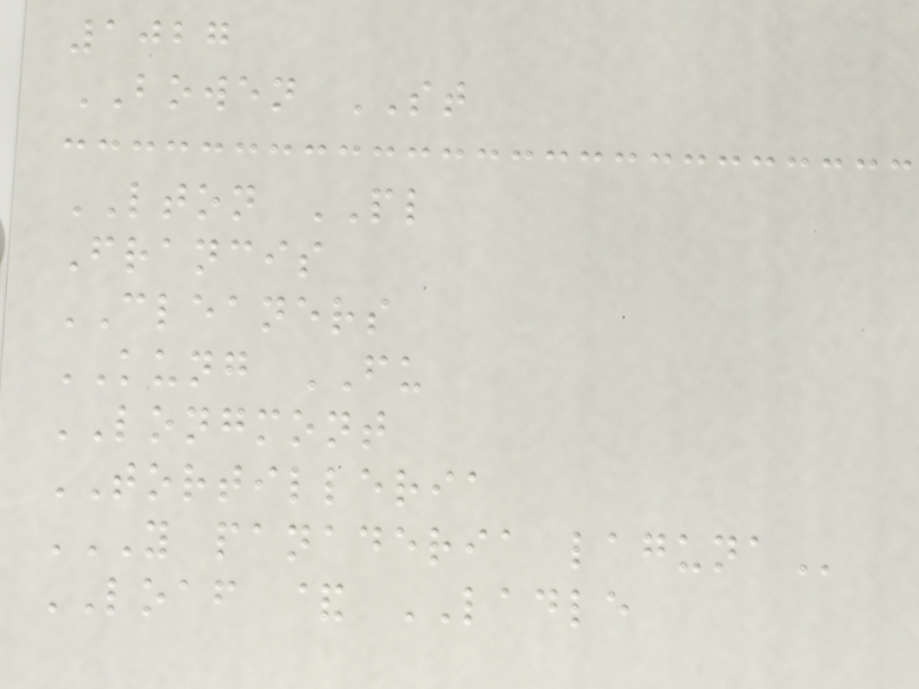1027
BOWEN ST
LTON PL
Francis
CLEANERS
KUNG FU
LONGMONT
TORTILLERIA
Y PANADERIA LAGUNA
LOAF & LADLE
